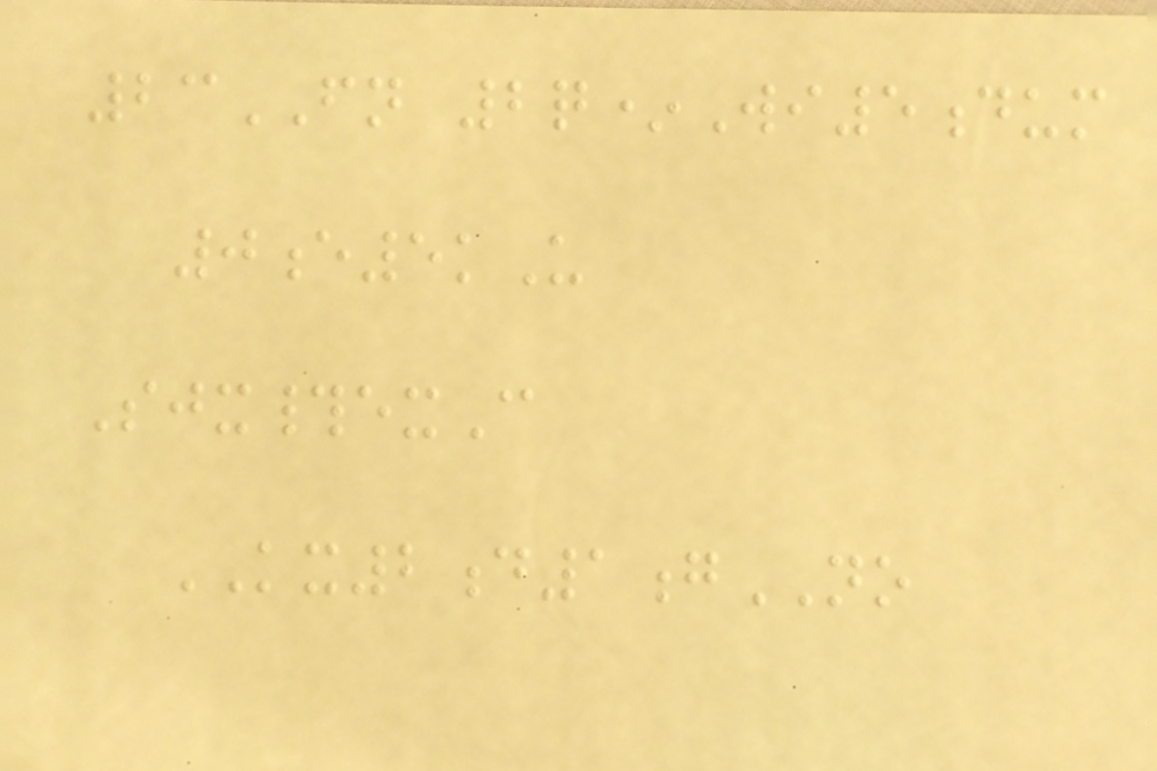23FN 2q*Wi5dum
0e5kU
Sjx#exC
KX2d1gNO
